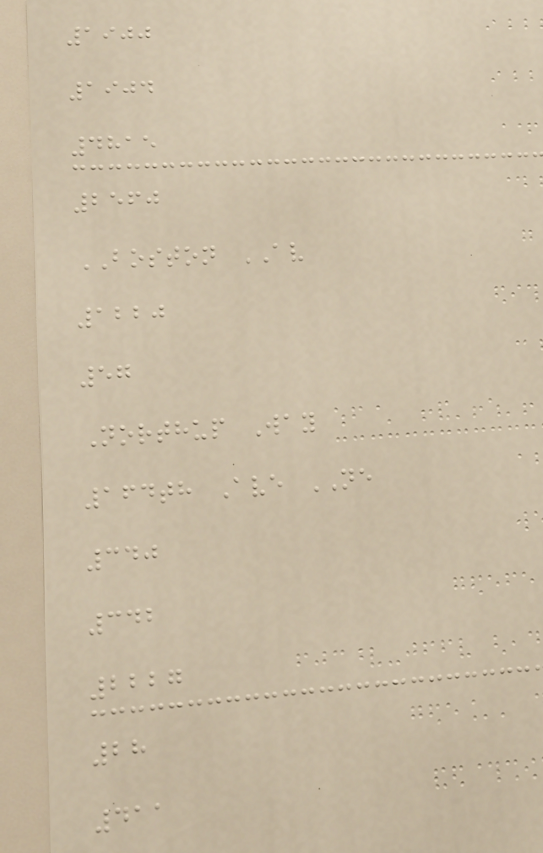1900
1904
4815
2560
BOSTON AV
1220
57
Northup Way
164th Ave NE
340
342
2227
28
411
